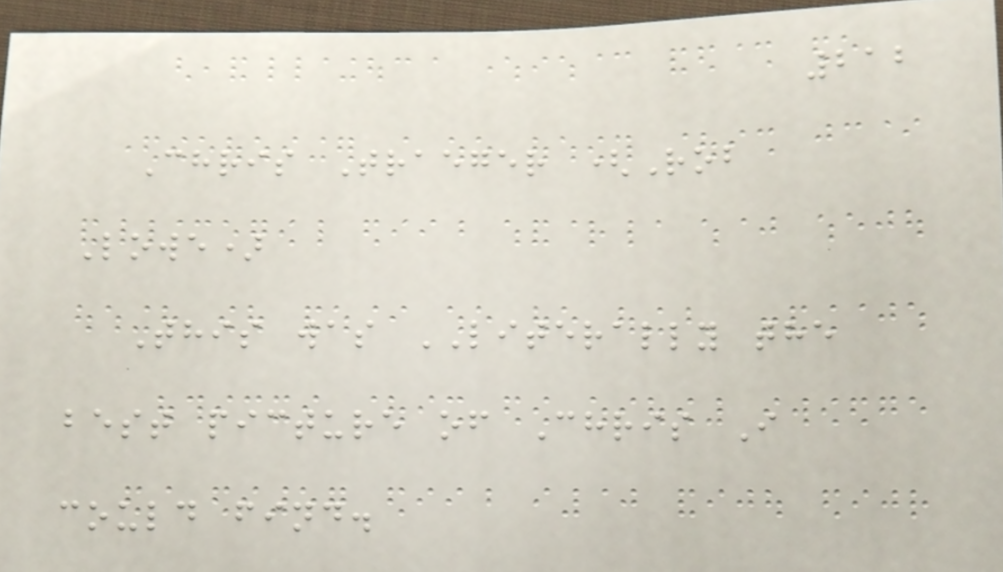212
Chris Traeger (Rob
Lowe)
This was LITERALLY the
best picture of Chris I
could find.
